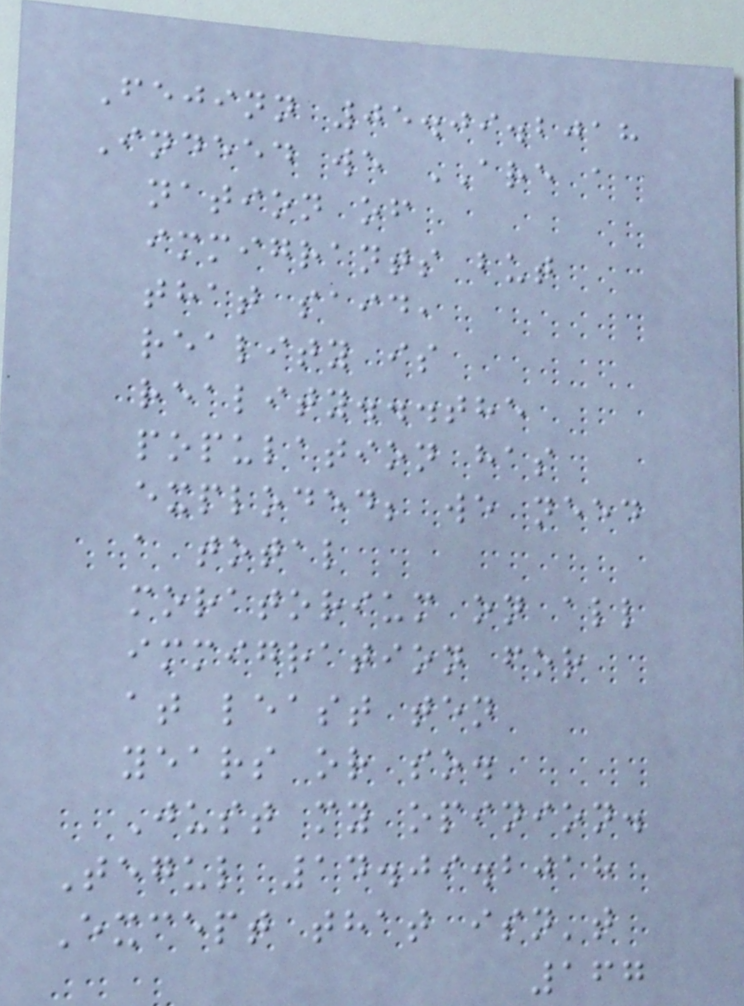Fejinn 05.09.2018
Indeed we ARE a
nation of
immigrants but
that said,
reality is
reality...the
population has
exploded; we need
a total
moratorium on all
immigration for
at least ten
years or so.
Just my opinion.
Tegul 14.09.2018
Except that isn't
167
